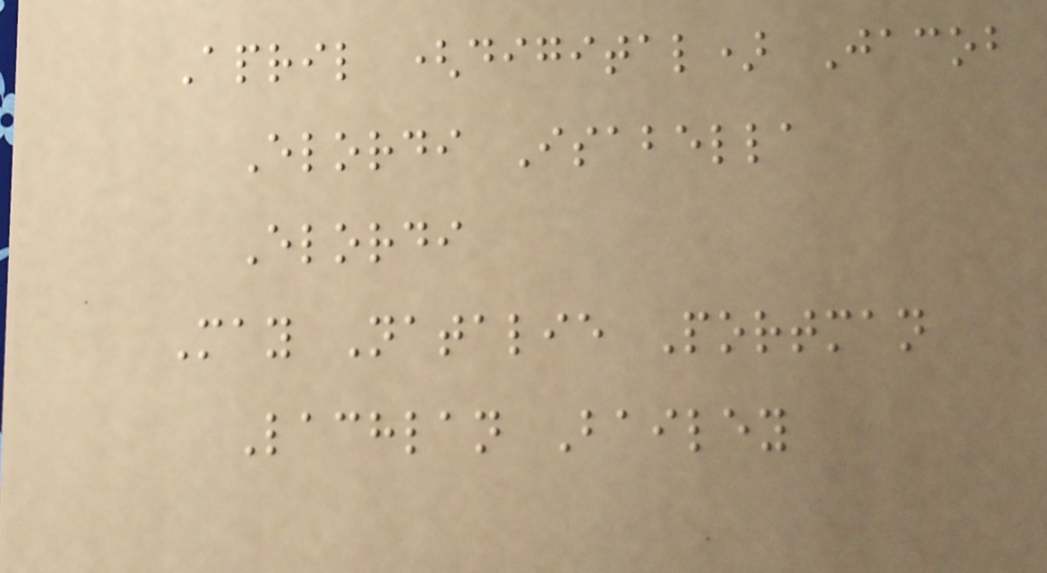April (digital) Jacob
Elordi Isabella
Elordi
May Natalie Portman
Lachlan Bailey
